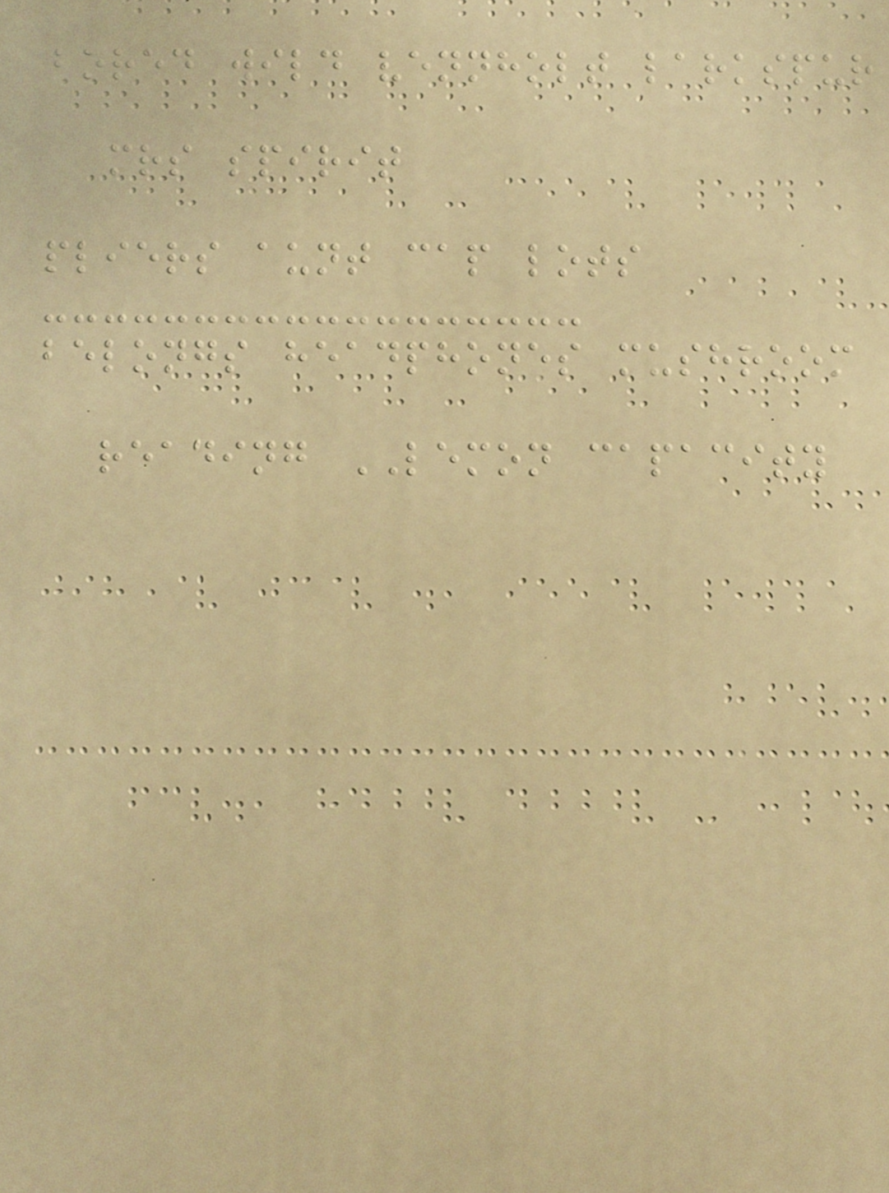bored wild vennholt larkspur
mrs spirit
pliers aunt cap lots
belongs headphones mushroom
reading LEMON capacity
